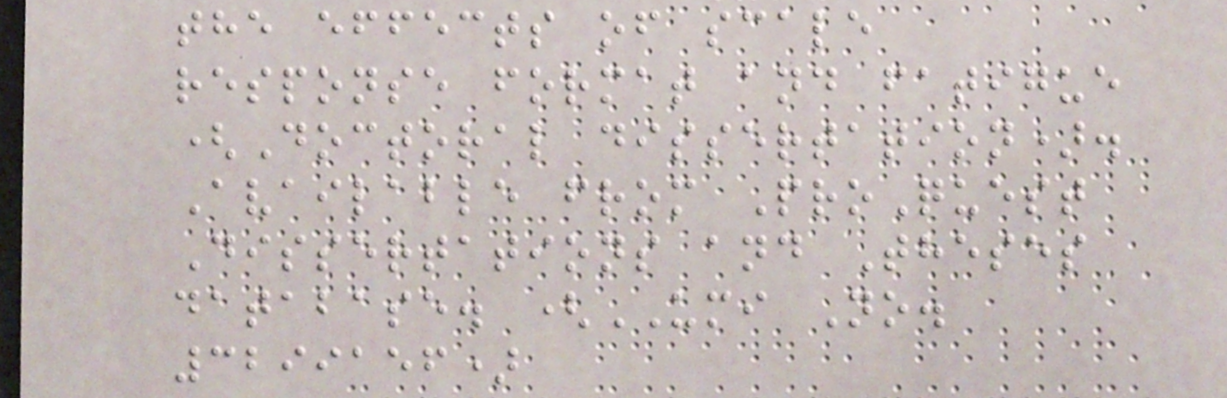the effects of scale
response format and fatigue
(Doctoral dissertation).
Available from ProQuest
Dissertations and Theses
database. (UMI No.
3299156)
